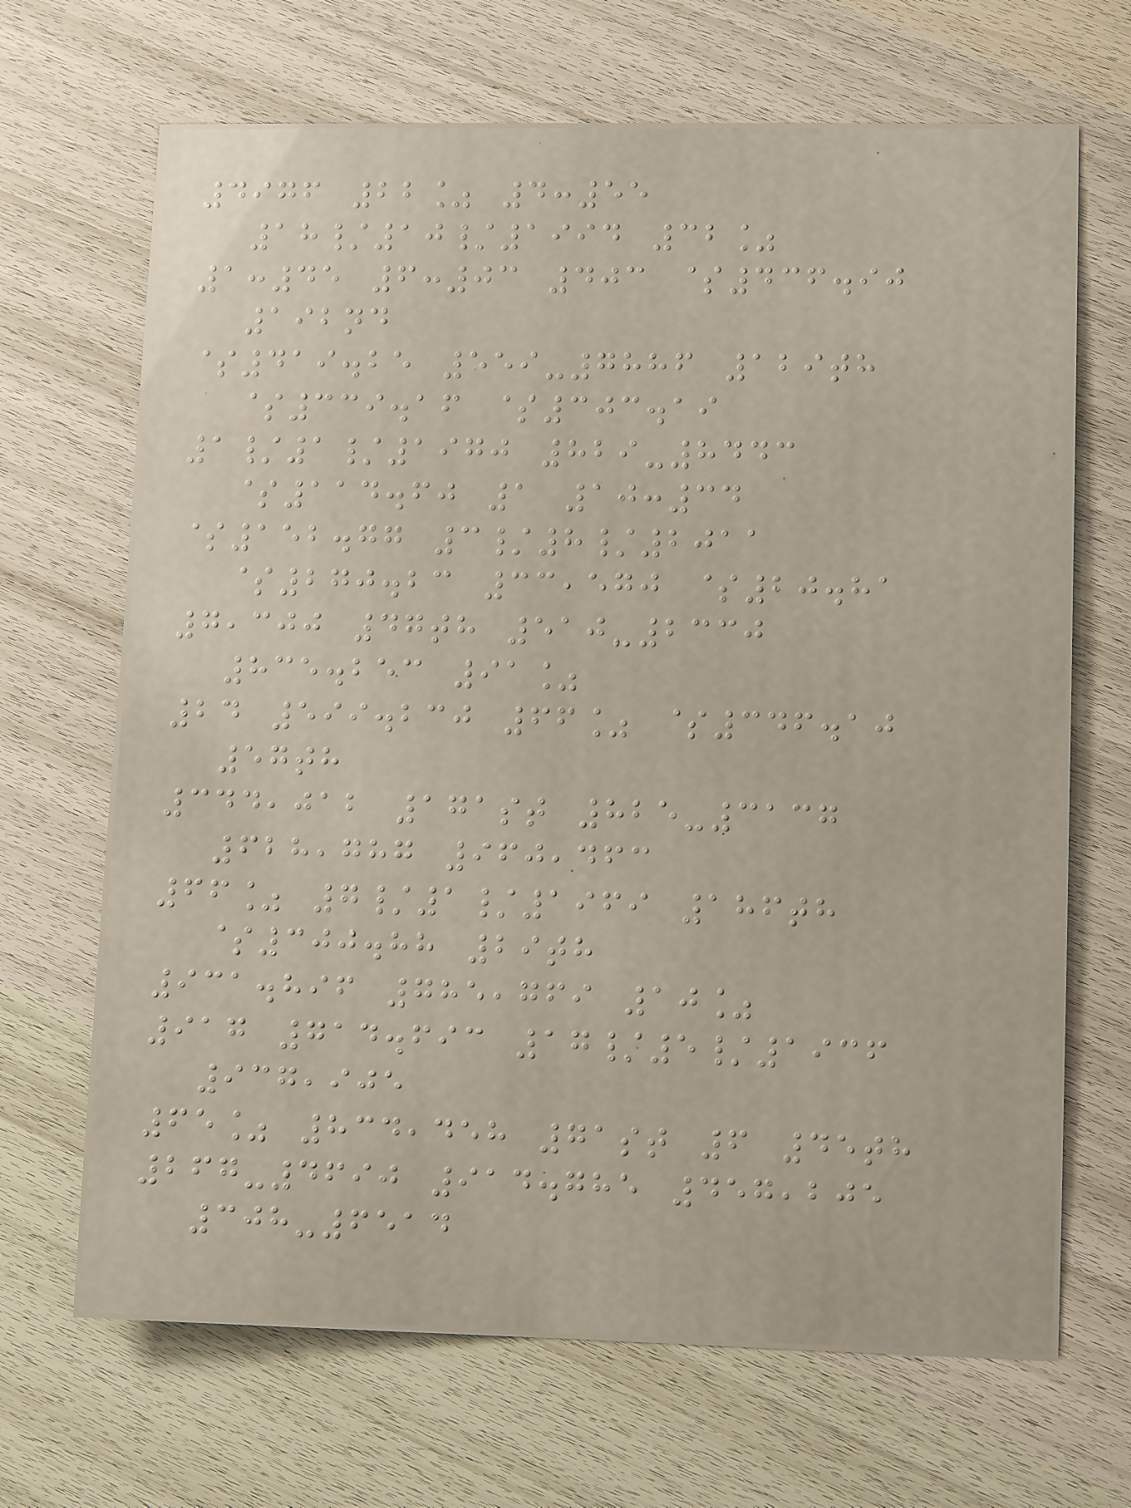4976 22% 4:55
18/10/1994 32%
1:45 6:03 403 $436.90
192nd
$419.25 559-7886 129th
$339.16 $303.19
1/1/1970 829-8443
$114.60 1 10:34
$152.77 3/8/2011
$270.23 33,570 $20.81
7,300 47th 510-2330
835.253 91%
24 599.230 66% $346.10
57th
344,012 171st 825-3137
628,787 960,463
66% 7/1/1969 186th
$300.88 29th
931.896 785,769 10%
917 714.693 17/5/1936
937,905
65% 834,458 71st 6 45th
267-4690 914.785 457,205
308-6514
